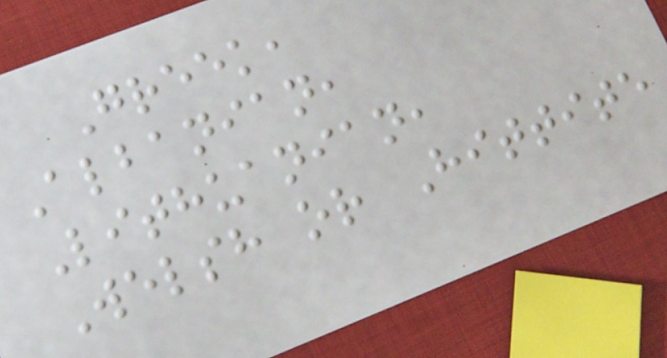Greek,
Albanian,
Lithuanian,
Welsh or Hittite
